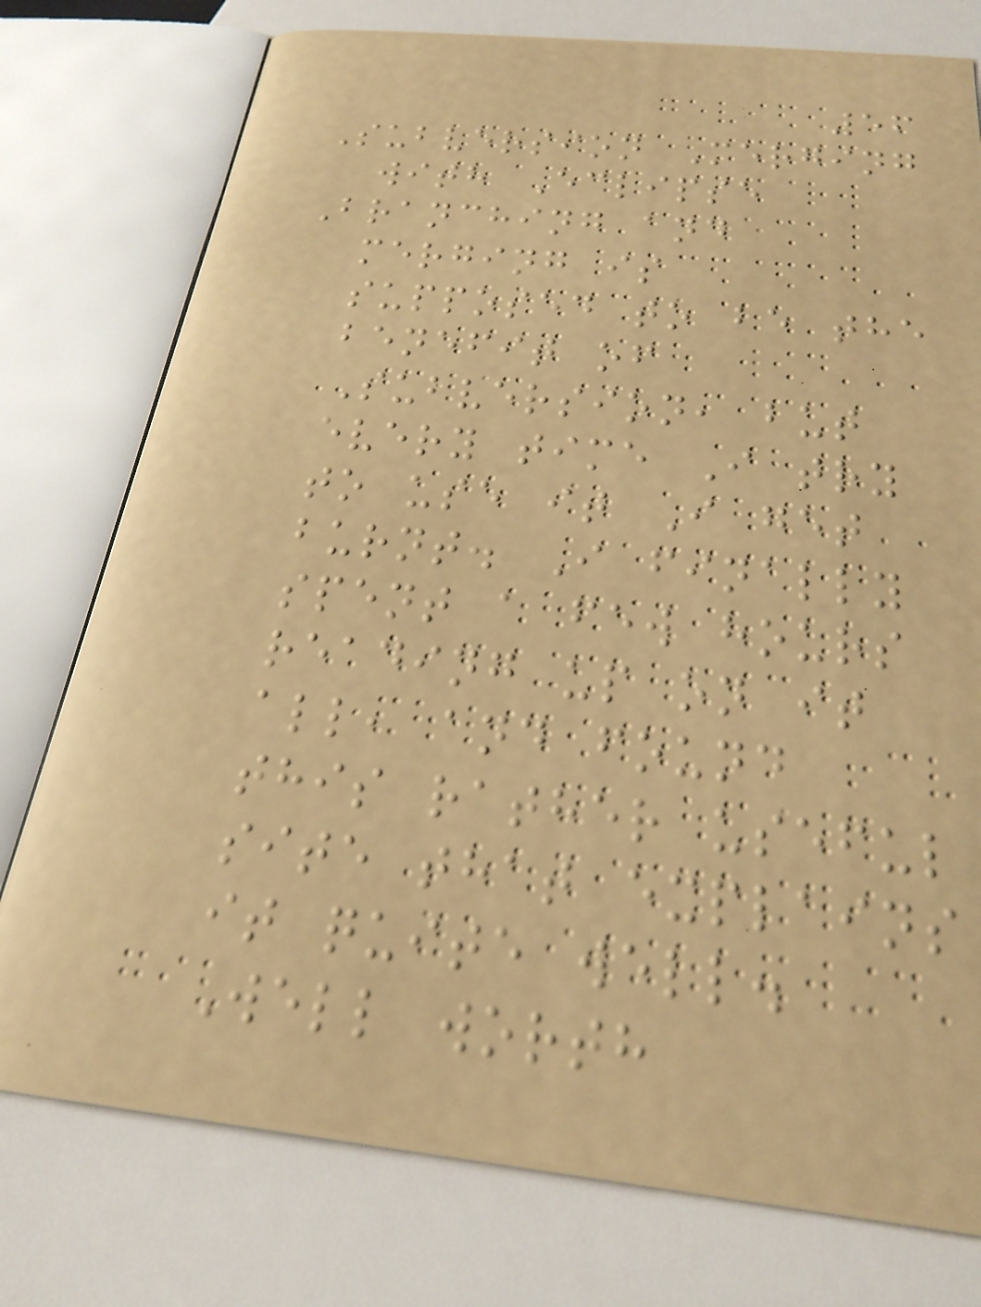56
Subversion Merging
with Eclipse
Branching and
merging is
supposed to be the
benefit of
Subversion, but
every time I try
to use it I get
burnt. I finally
spent a few hours
reading up on it
all, and found
this rather useful
site that explains
it quite well.
Well worth
